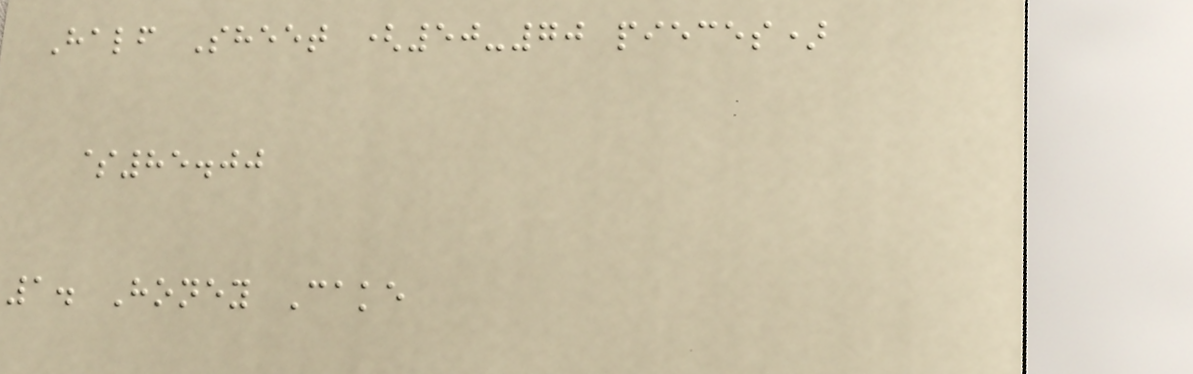Half Sheet (50-70 pieces)
$85.00
1. Honey Cake
